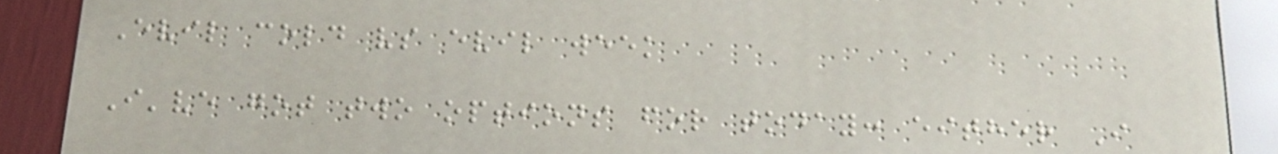Evil cold vs evil week
I've got two options for today: either I
